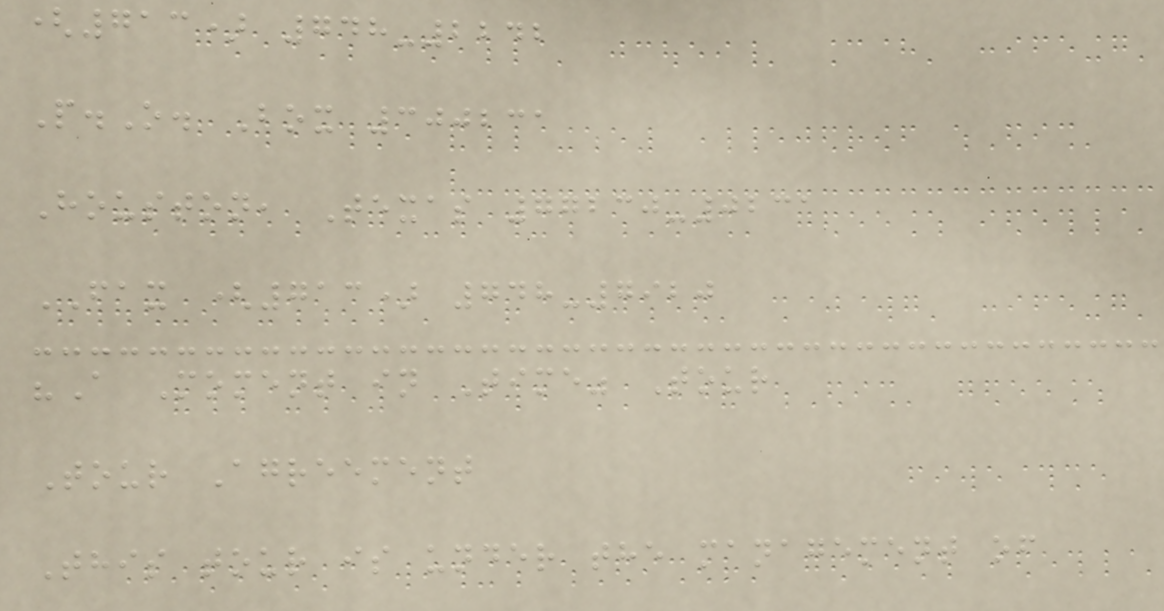(713) 748-2242
P.O. Box 300231
Houston, Texas 77230-0231
FAX (713) 748-7920
"A Moment in Time" Tour
Tour Agreement
This tour is under the management of
